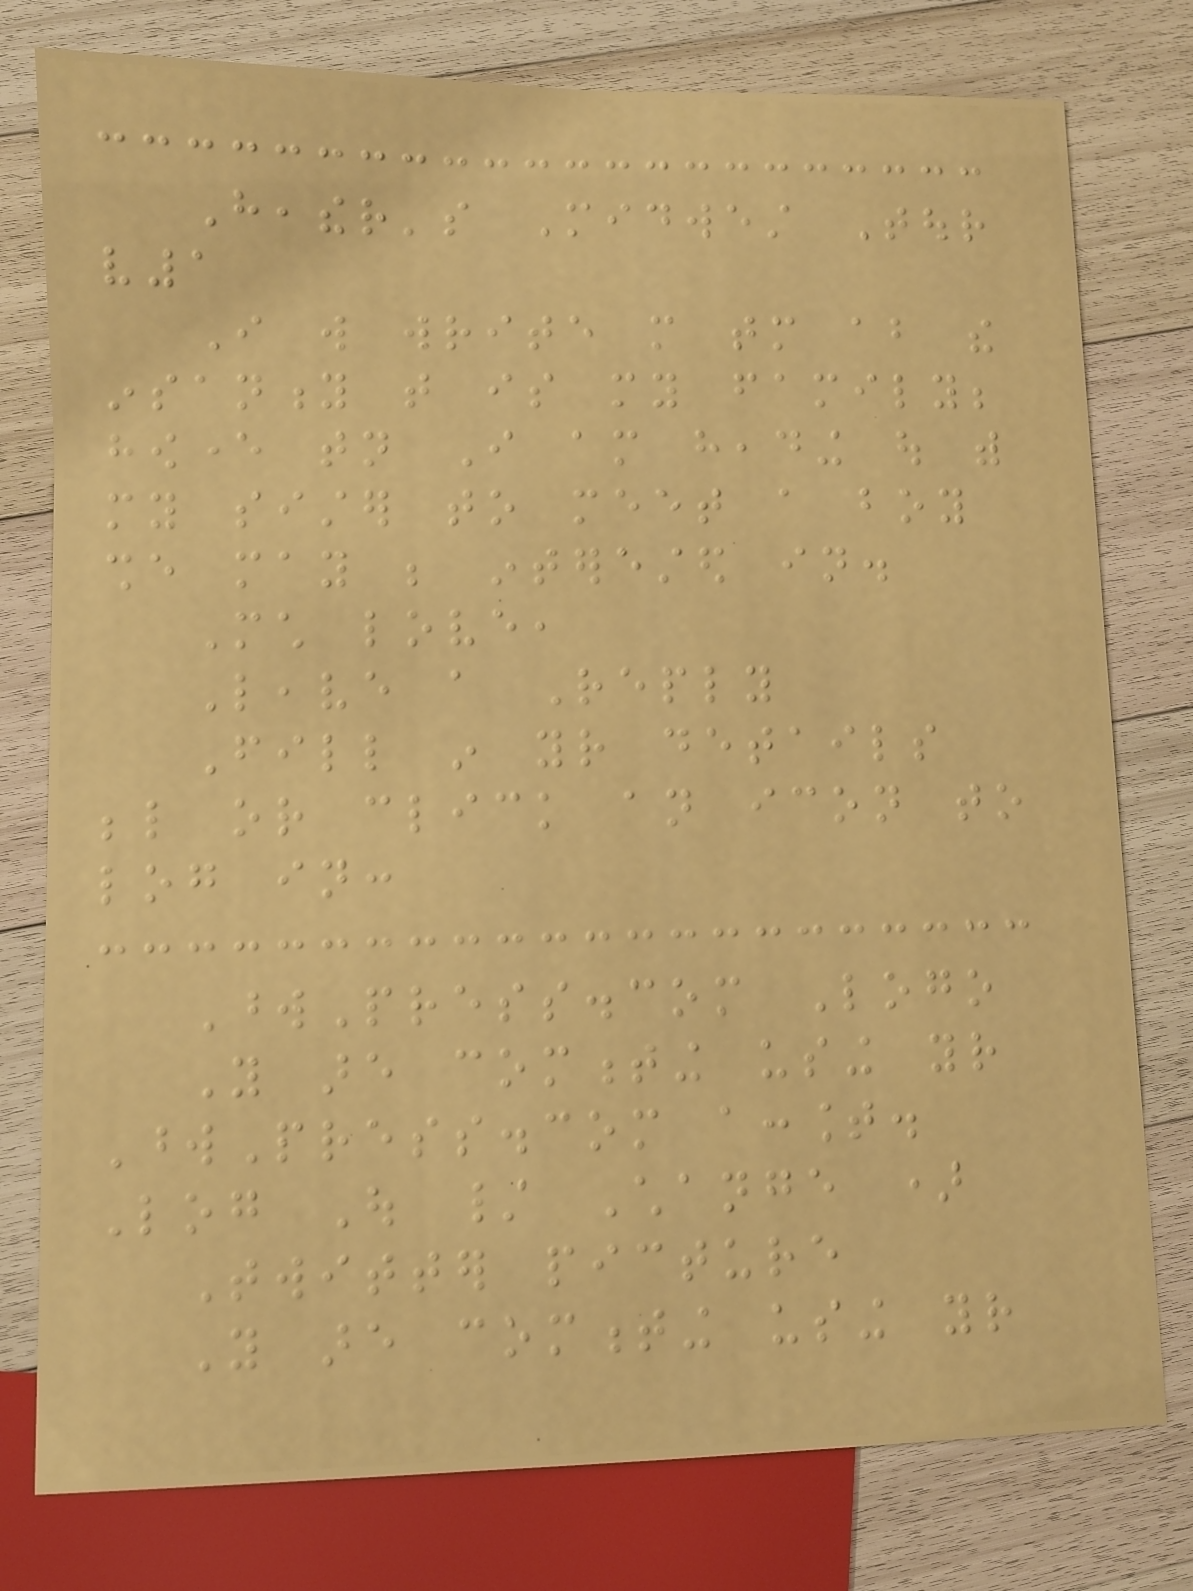Heather's Midwest Tour
v1
I will write more tomorrow about the
insanity that is my family;
however tonight I am heading out with
my sister to meet a boy
she may be interested in.
Much love,
Leave a Reply
Fill in your details
below or click an icon to
log in:
WordPress.com Logo
You are commenting using your
WordPress.com account.
Log Out / Change )
Twitter picture
You are commenting using your
